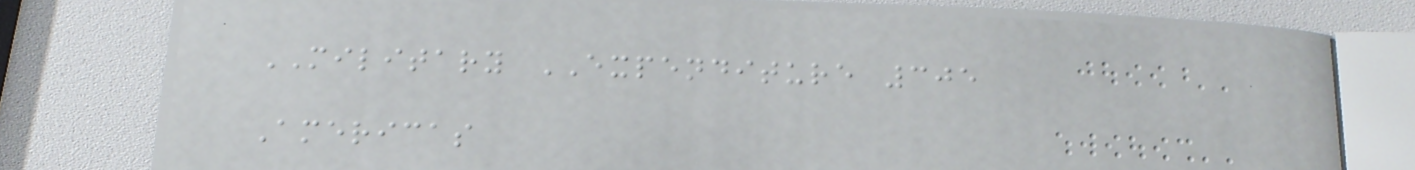MILITARY EXPENDITURE 305
Americas
